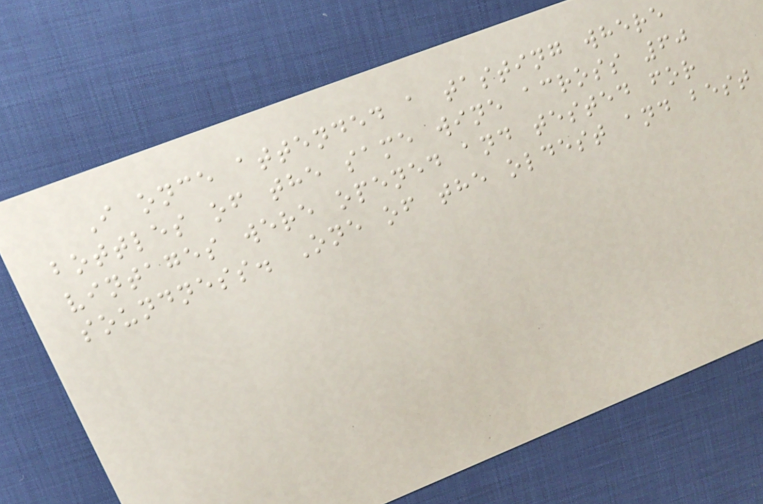I once attended a tasting where
bottles of the same wine across 60
vintages were opened and tested for
soundness. One of the oldest and best
